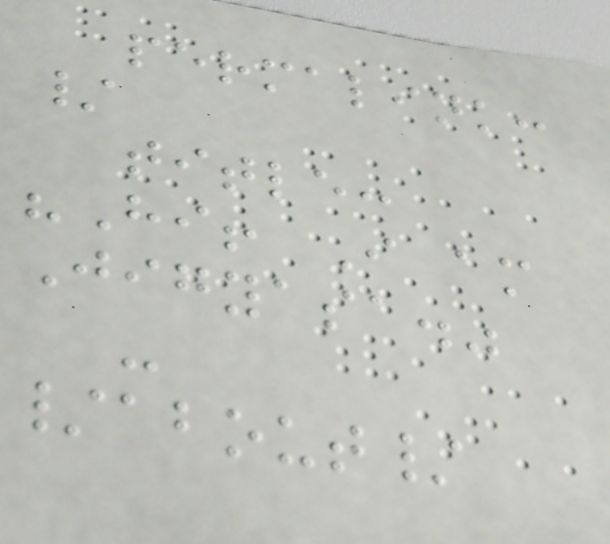permalink:
/
title:
"Hi! I am
Jigyasa."
-
/about/
